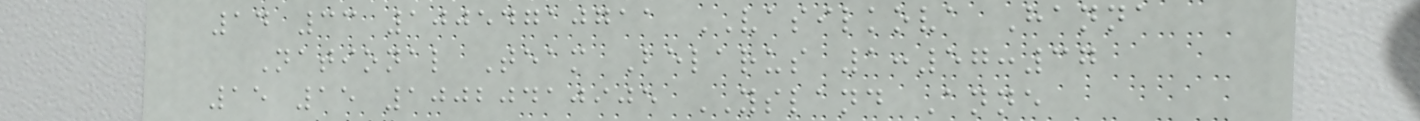14 33 10054710711 VASILKOVA Hanna
National Team Belarus 1:57:37
15 15 10020410905 YSLAND Anne
